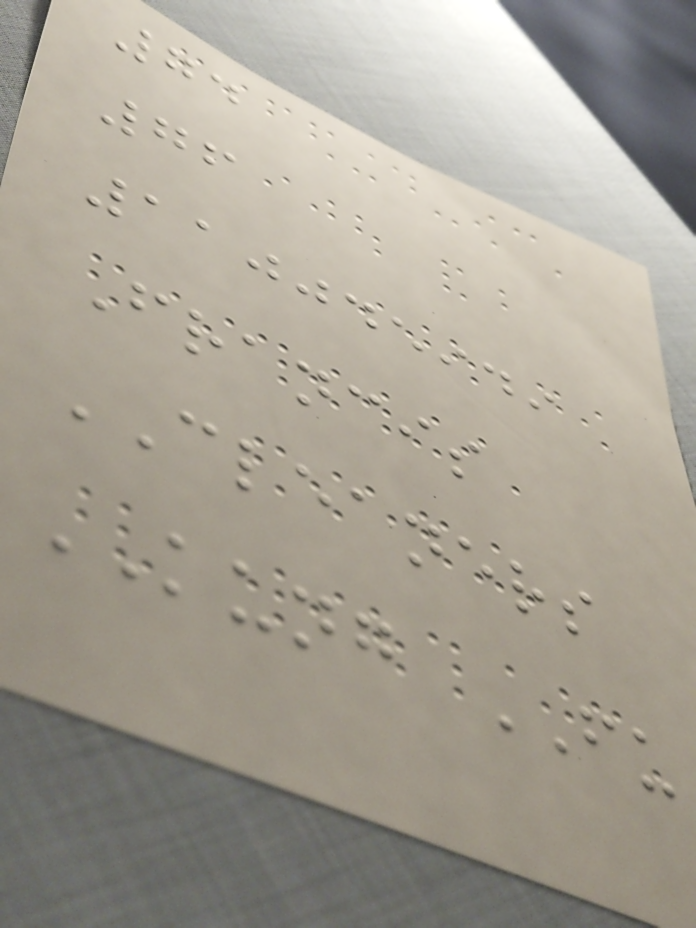74
76
110045949
Francis
CLEANERS
KUNG FU
